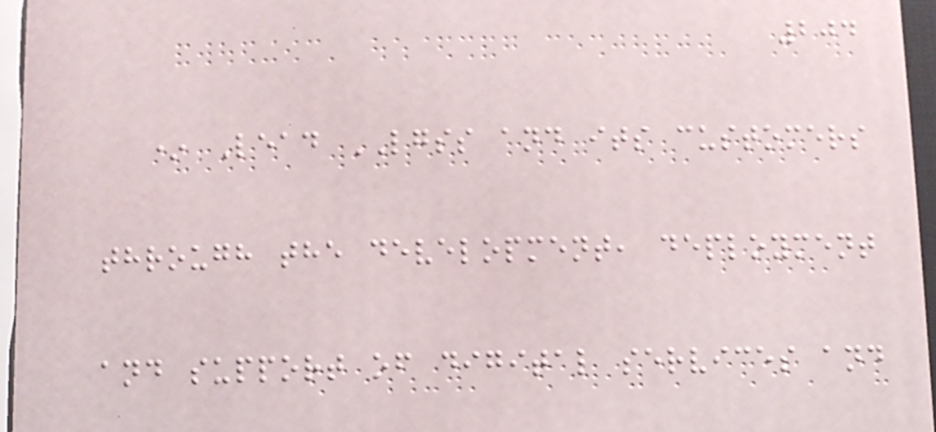204
* Lead LGSS and its customers
through the development, deployment
and support of digital services and
